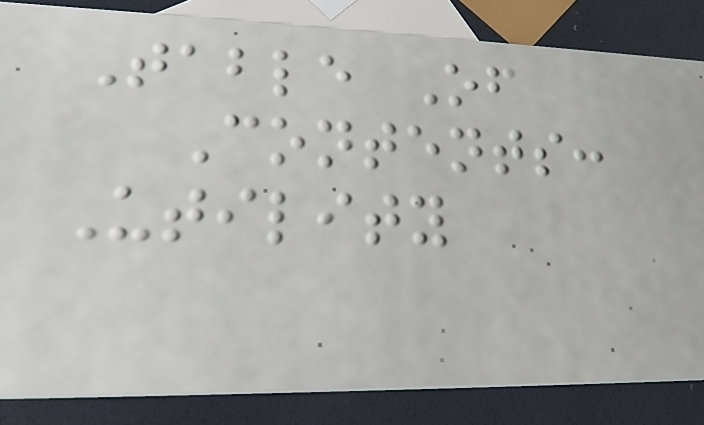Table Of
Contents:
Utility
